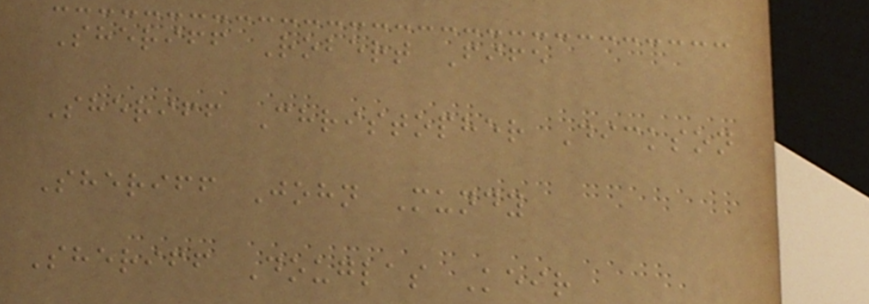Sheriff Robert Fife
Sheriff Christopher Dickson
Sheriff John Mundy
Sheriff Douglas Keir
